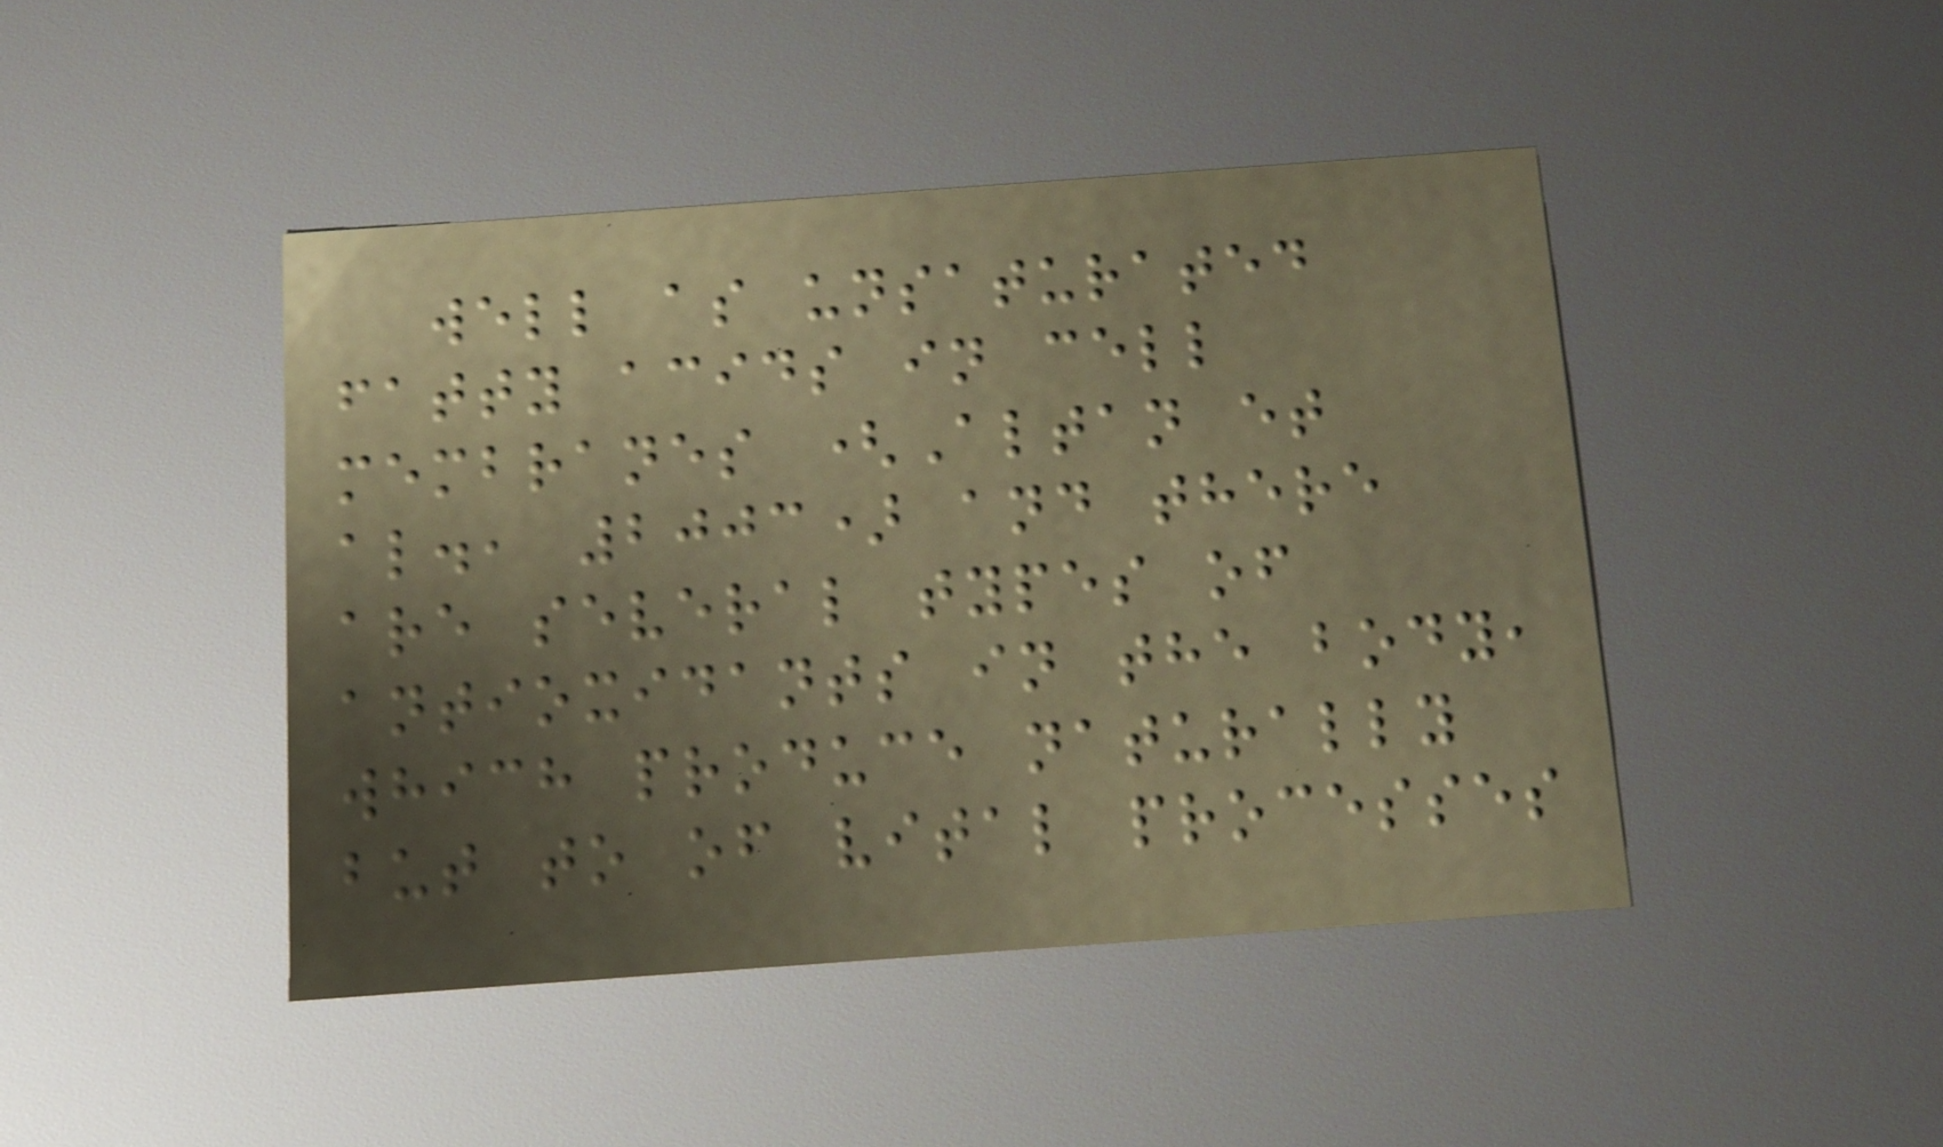well as unsaturated
fatty acids in cell
membranes (Altan et
al., 2003) and there
are several types of
antioxidants in the body,
which produce naturally
but to of vital processes
